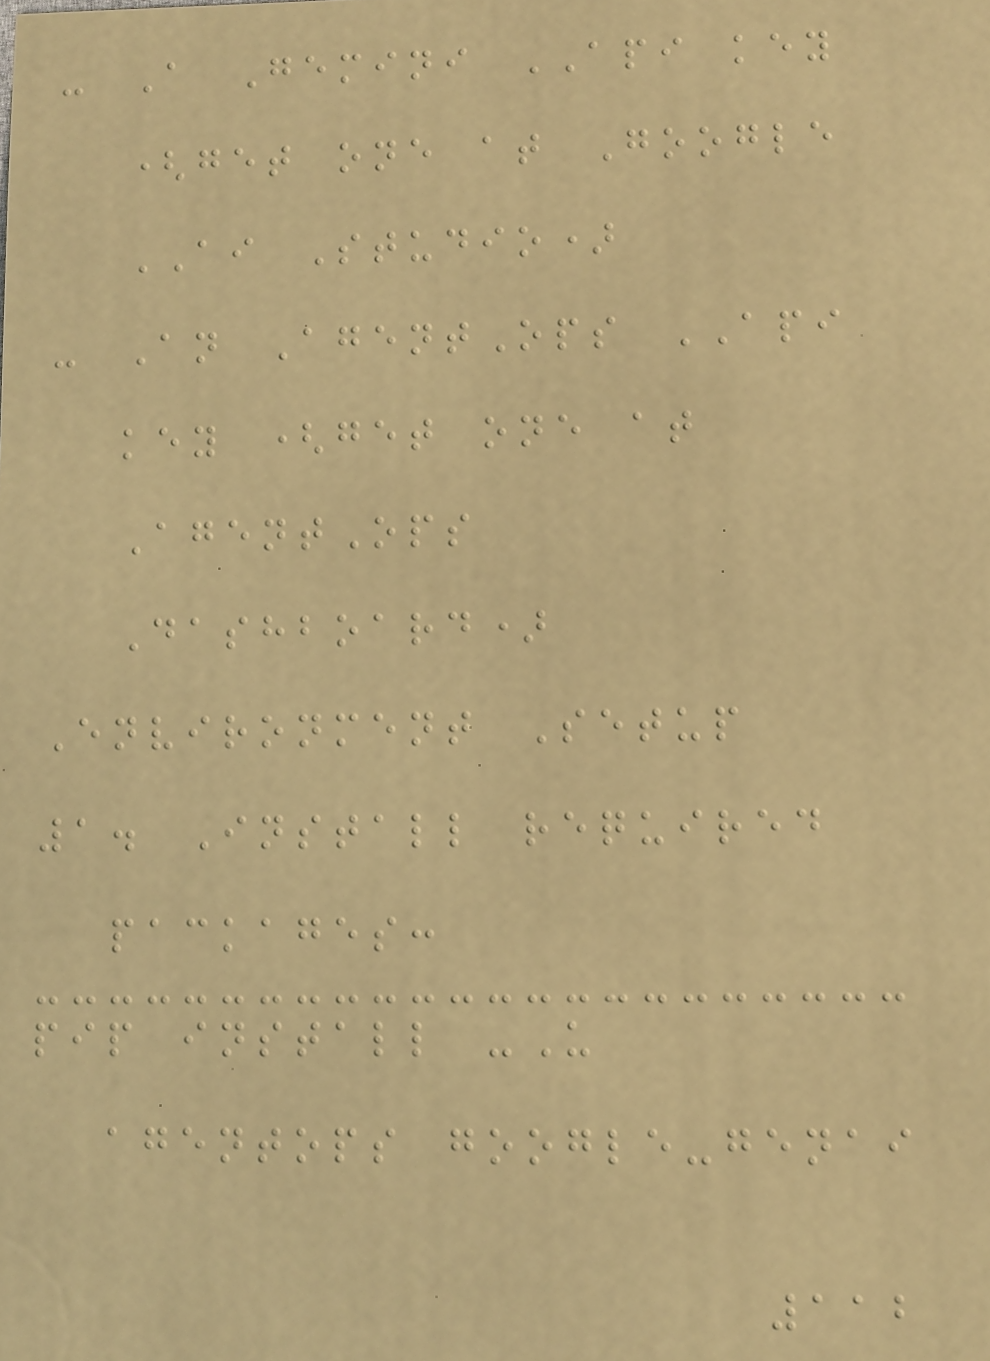- A Gemini API key
(get one at Google
AI Studio)
- An AgentOps API
key (get one at
AgentOps
Dashboard)
Environment Setup
1. Install required
packages:
pip install -U
agentops google-genai
112
